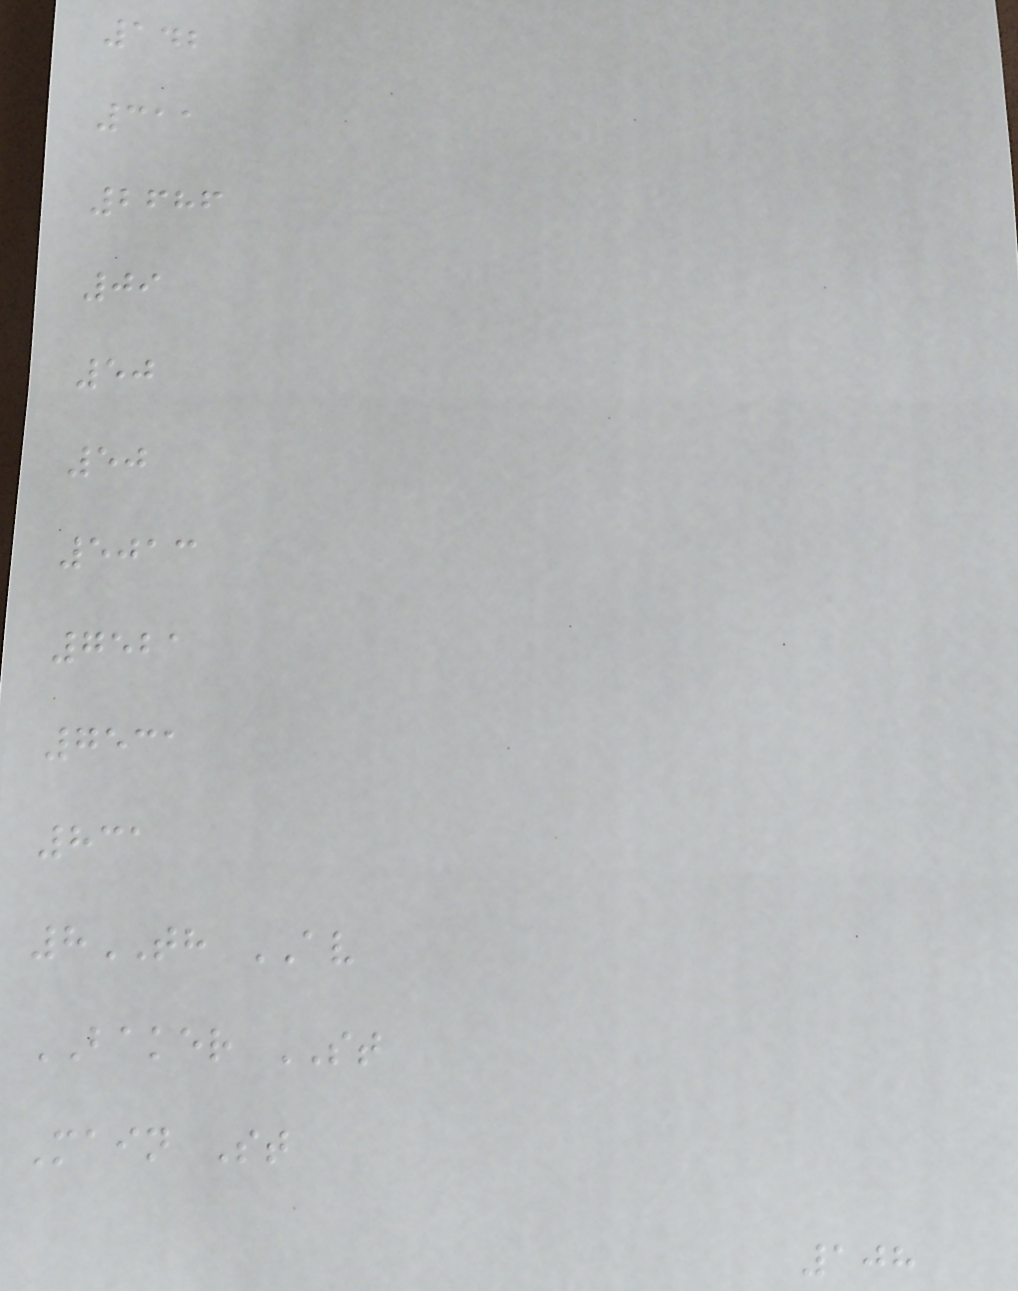142
311
2686
09
50
50
5013
7521
7531
831
8TH AV
BAKER ST
Main St
108
